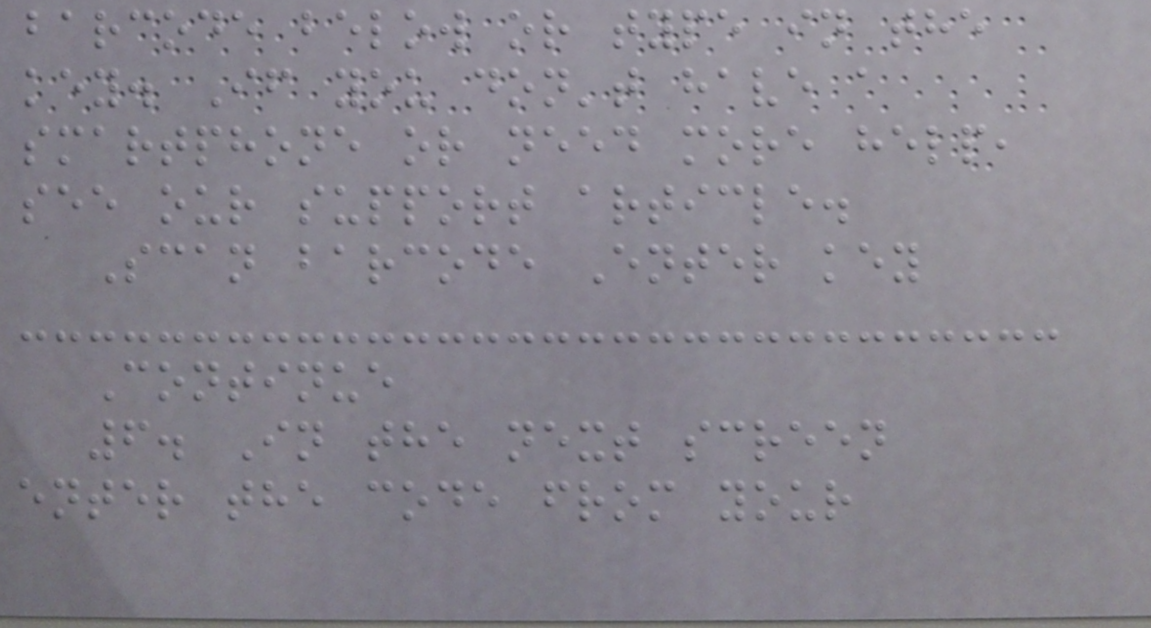barcode below or type in the
key. If you don't have a
smartphone or need more help,
see our support article.
Scan barcode Enter key
Continue
6. In the next screen
enter the code from your
